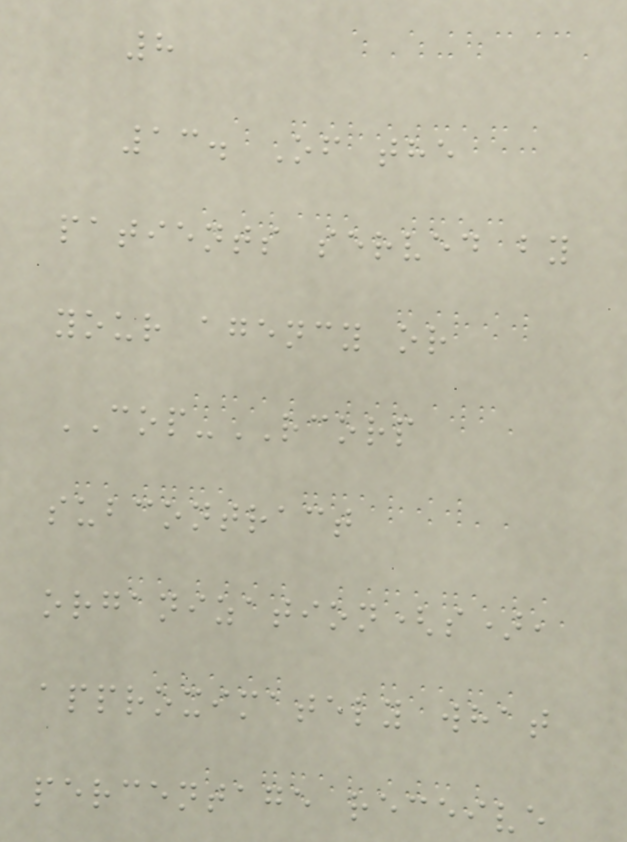8
13. Of the
patients served by
your agency or
COP-RCORP
subcontract
organization(s),
approximately what
percentage receive
